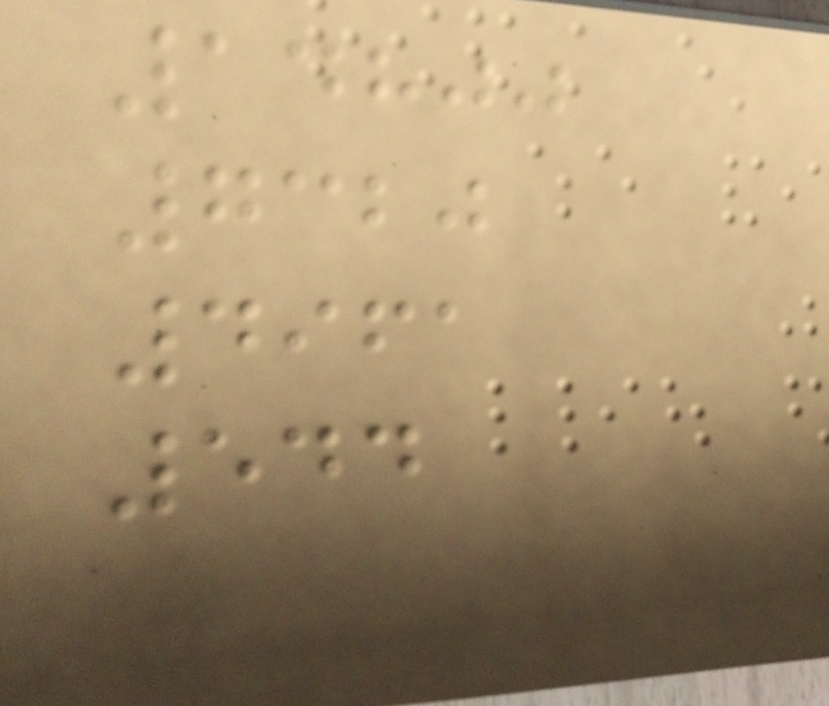14800
7320
4961
544
